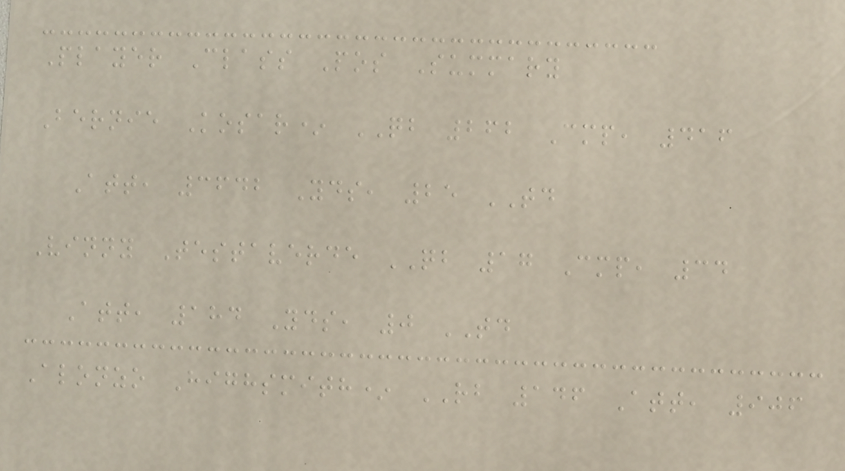Player Class Pos Summary
Bernie Kosar* QB 262 Cmp, 416
Att, 3642 Yds, 25 TD
Vinny Testaverde QB 17 Cmp, 34
Att, 184 Yds, 0 TD
Alonzo Highsmith* RB 146 Att, 906
